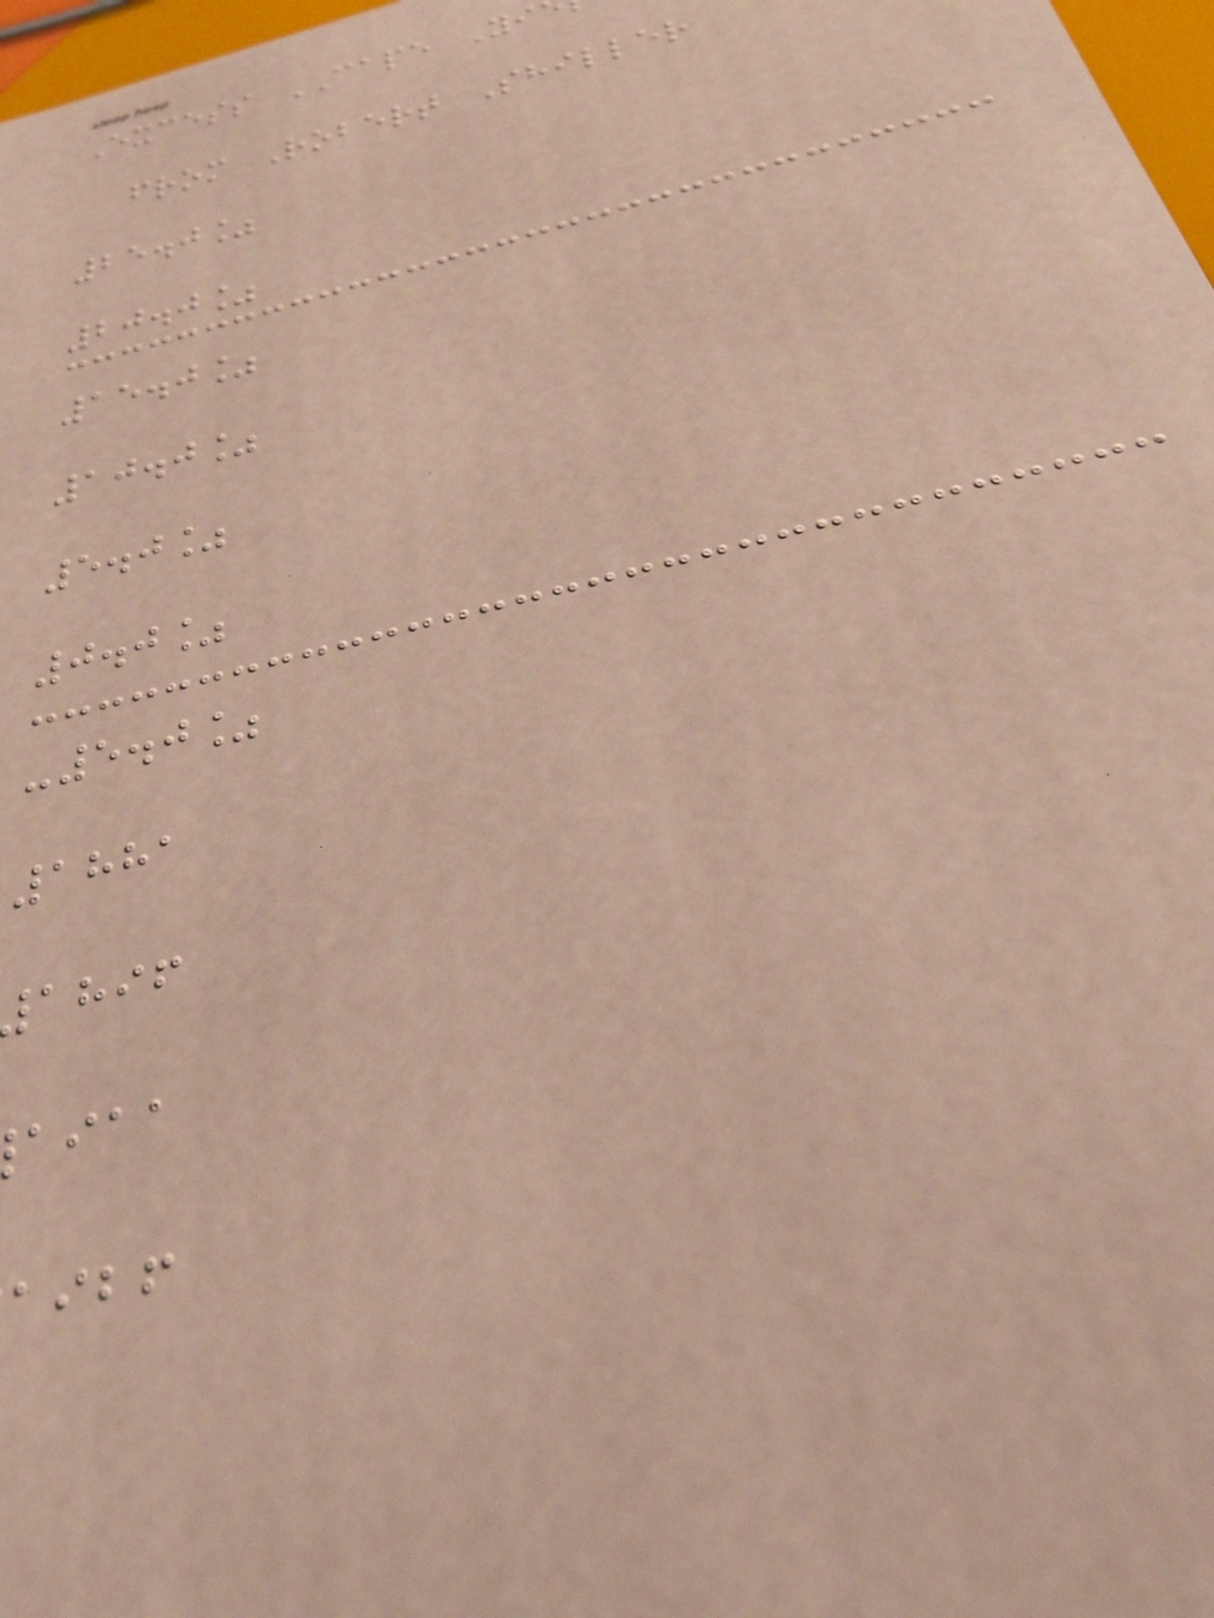Excess CAPE Yi
from Robert Shiller
25.0%
20.0%
15.0%
10.0%
5.0%
0.0%
-5.0%
1881
ahif
aiaa
aibf
